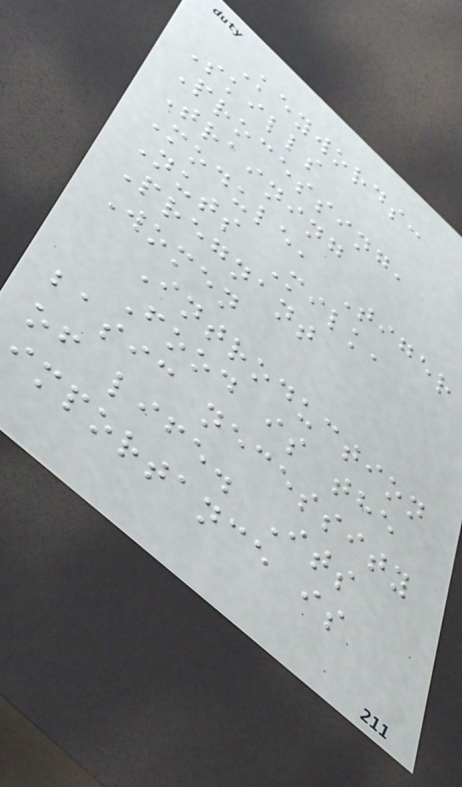Keywords:
Skills
Processing,
Training
Module, Tiger
Nuts Milk,
Pregnant
Women
Introduction
Food is the
basic necessity
of life. Its
importance is
